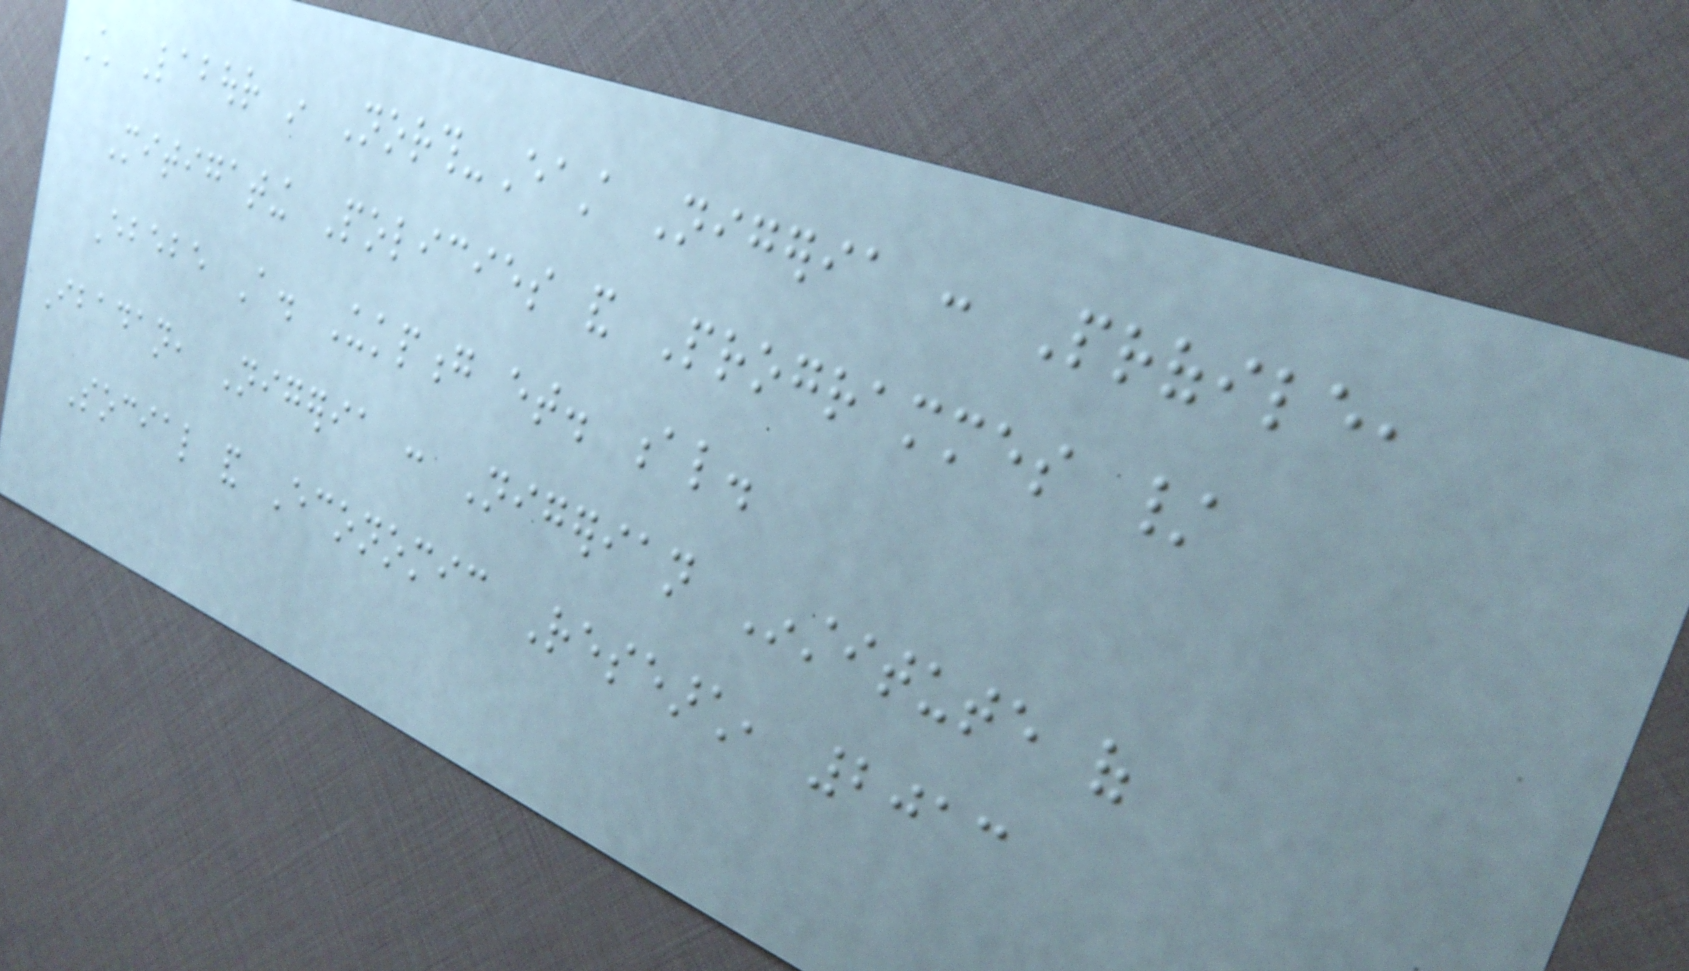Child Labour in North-East Nigeria : Profile,
Mitigating Policies and Programmes /
Ebebe A. Ukpong et. al.
Ibadan, Nigeria : Nigerian Institute of
Social and Economic Research, 2013
